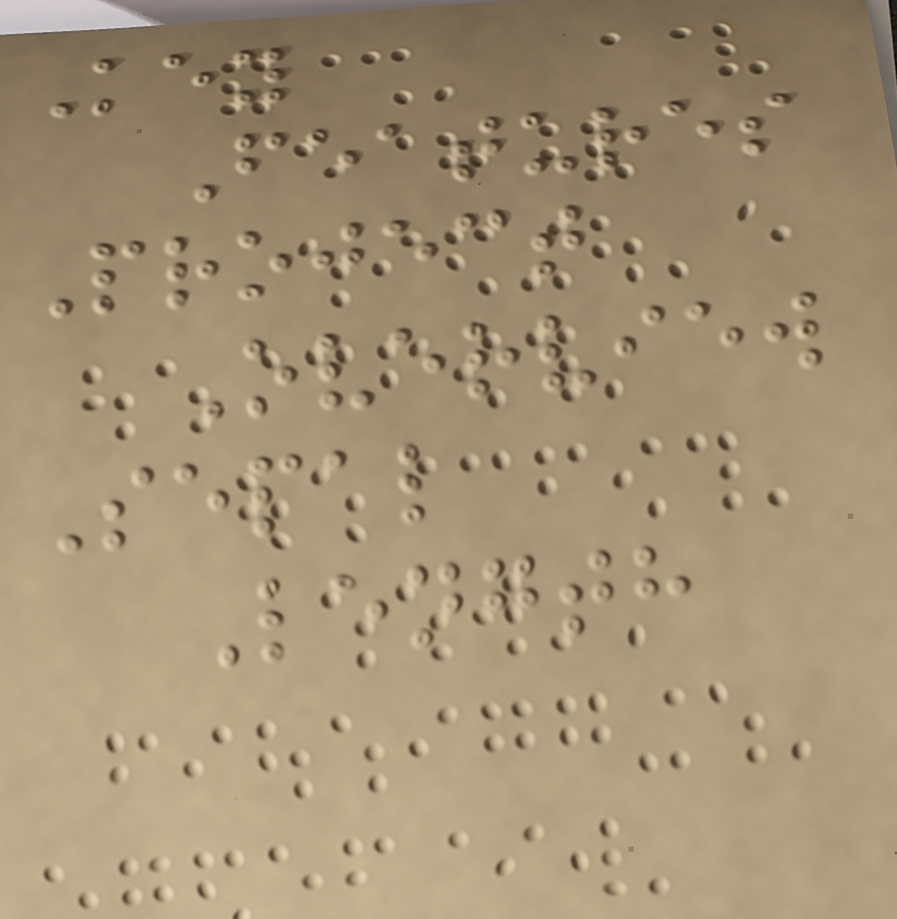Key
Features
Project
Overview
Sepal
Length
